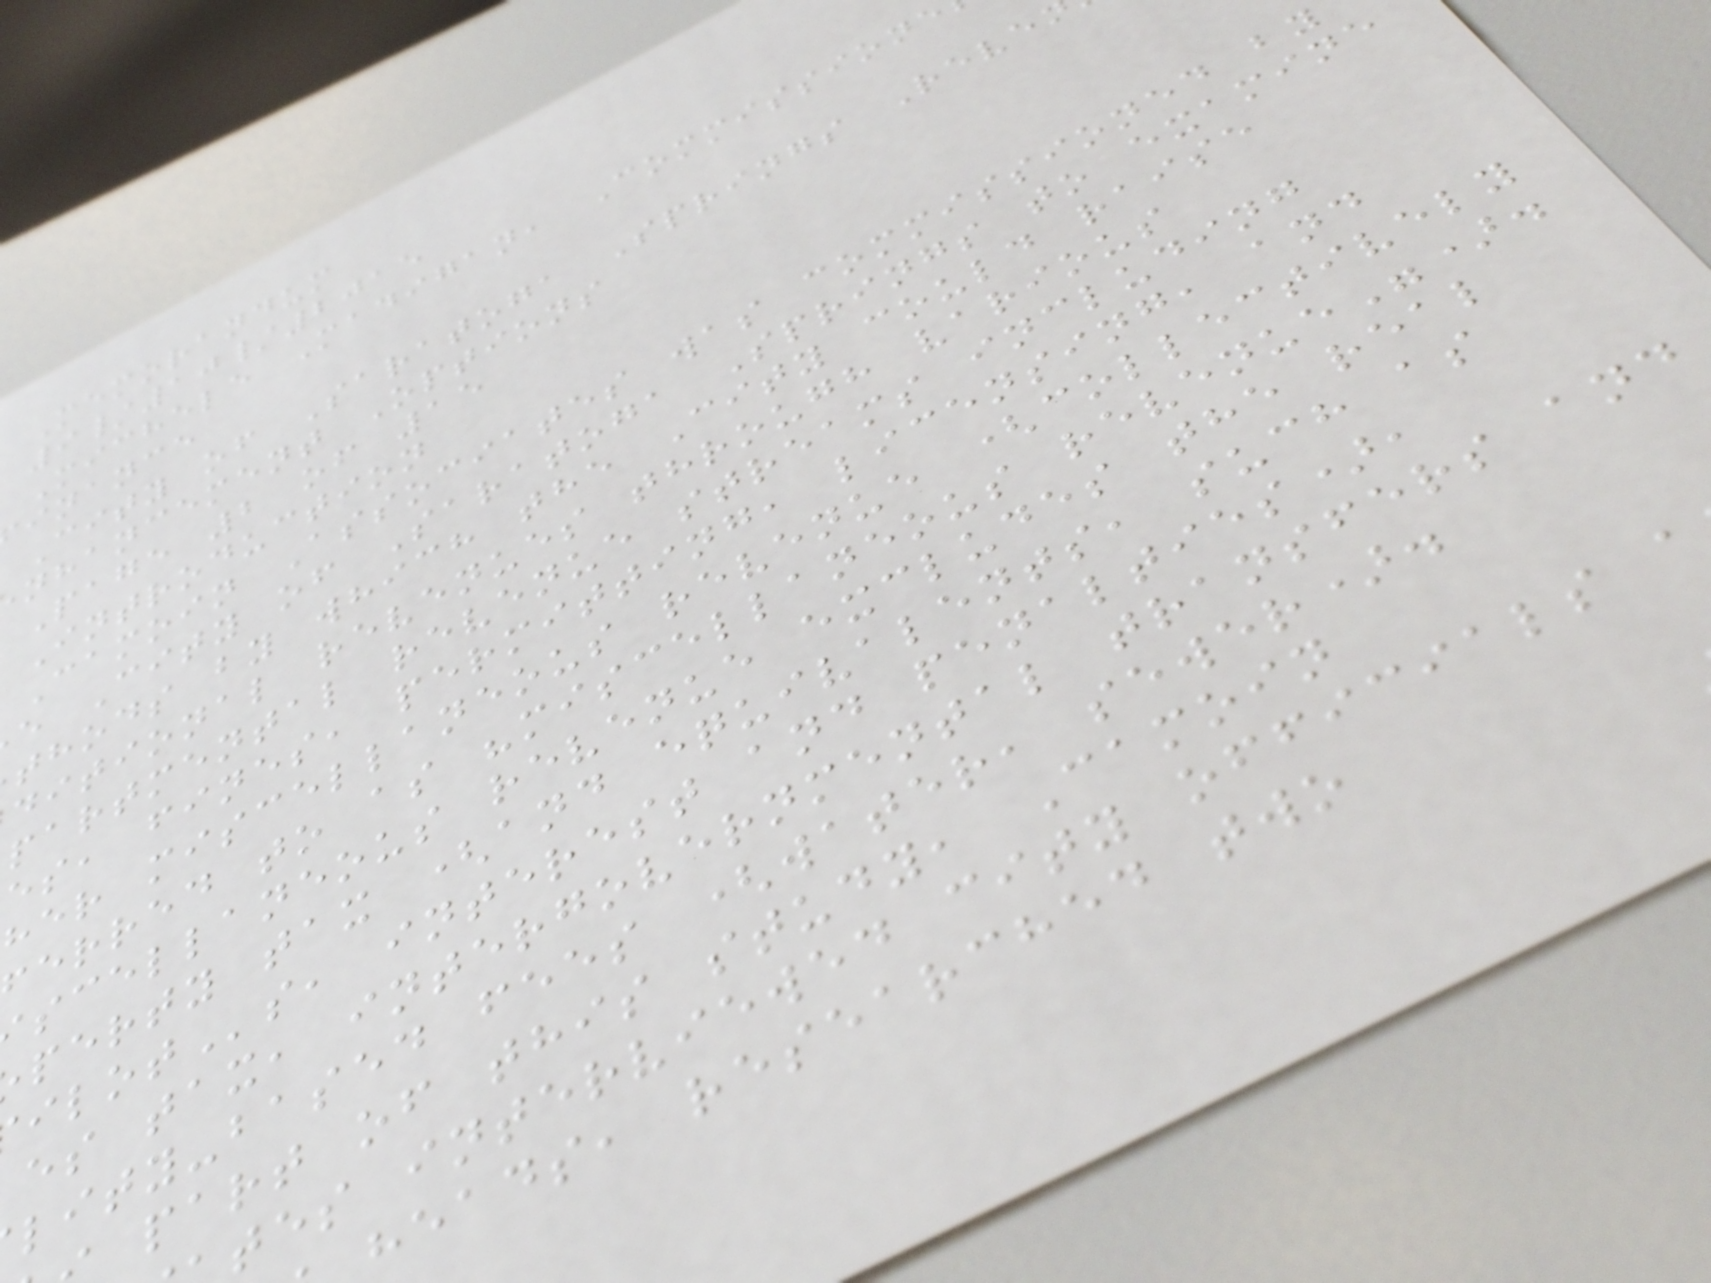Memorandum
9/10/2015
Michele Madigan, Commissione
inance
City of Saratoga Springs Reve
nhancement Options
Page 2 of 15
Introduction
Camoin Associates was commissioned by
e City of Saratoga Springs to examine
thods by which the City could raise
ditional revenues through various
partmental revenue streams including
es, fines, permitting, licensing, and
her miscellaneous revenue (collectively
erred to as "miscellaneous revenue").
scellaneous revenue excludes the real
perty tax (and equivalents, such as
s, interest and penalties),
es tax, intergovernmental transfers and
lity-based fees (water, sewer).
part of this study, Camoin
tes interviewed city officials a
heads, researched two
